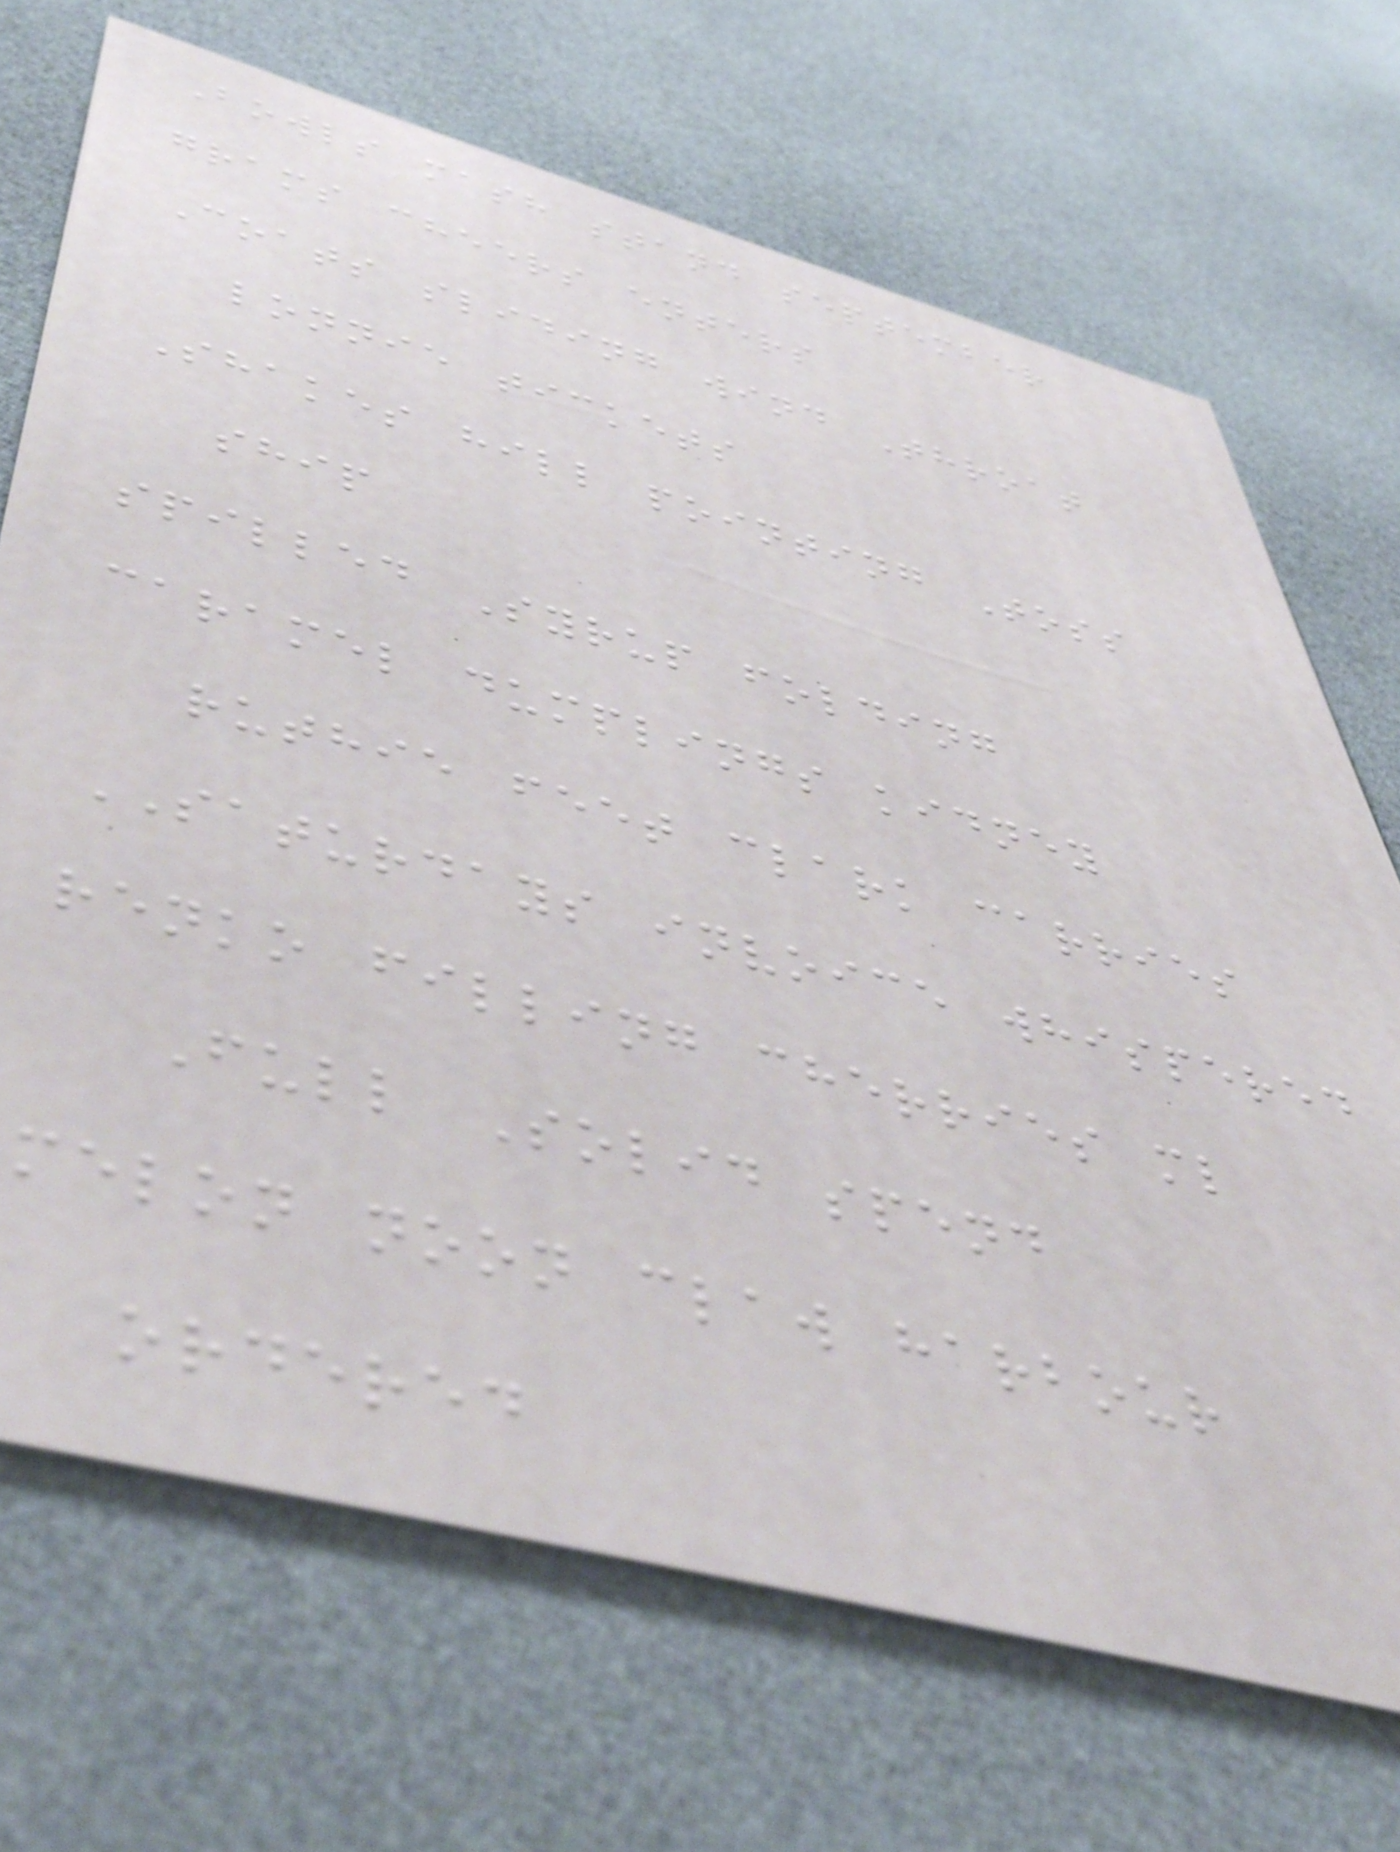Bowls mash stand september
grams cheers enters
Coats sliding wind Throat
lonnie tickets
Shakes hill pointing Toss
ship
spilled Syrup folding
caramel dumplings kidney
ruthie feet clark carries
SATURDAYS invoice whispered
renko filling cherries ml
Full Solid spend
melon noon claw harbour
ordered
